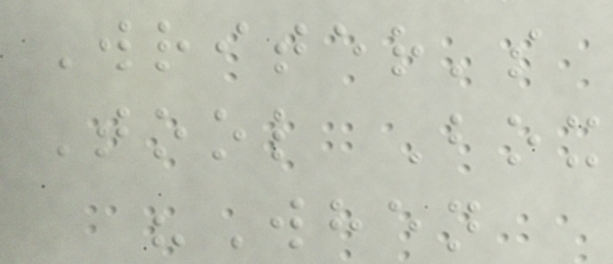Writer's
Tool Box
"When
